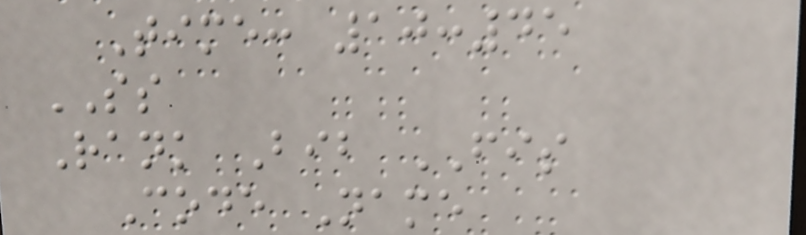Time: 10:45
SS
Rank Bib FIS
Code Name
